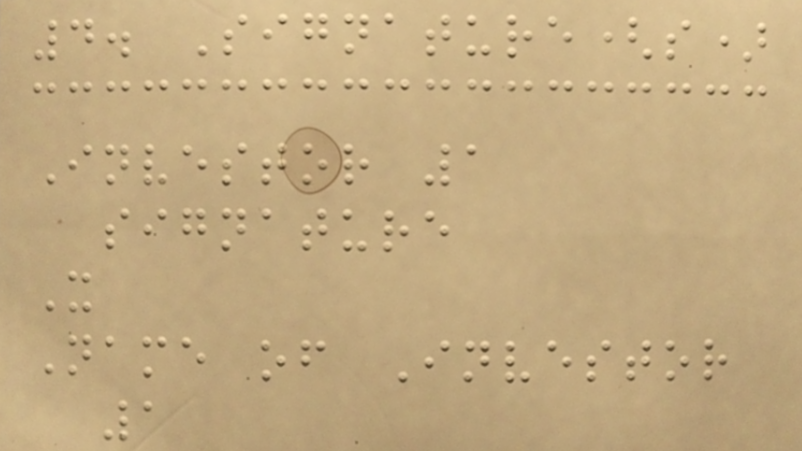4. Signature(s)
Investor 1
signature
X
Name of Investor
1
